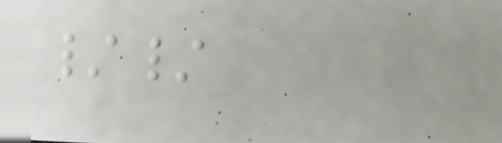//
